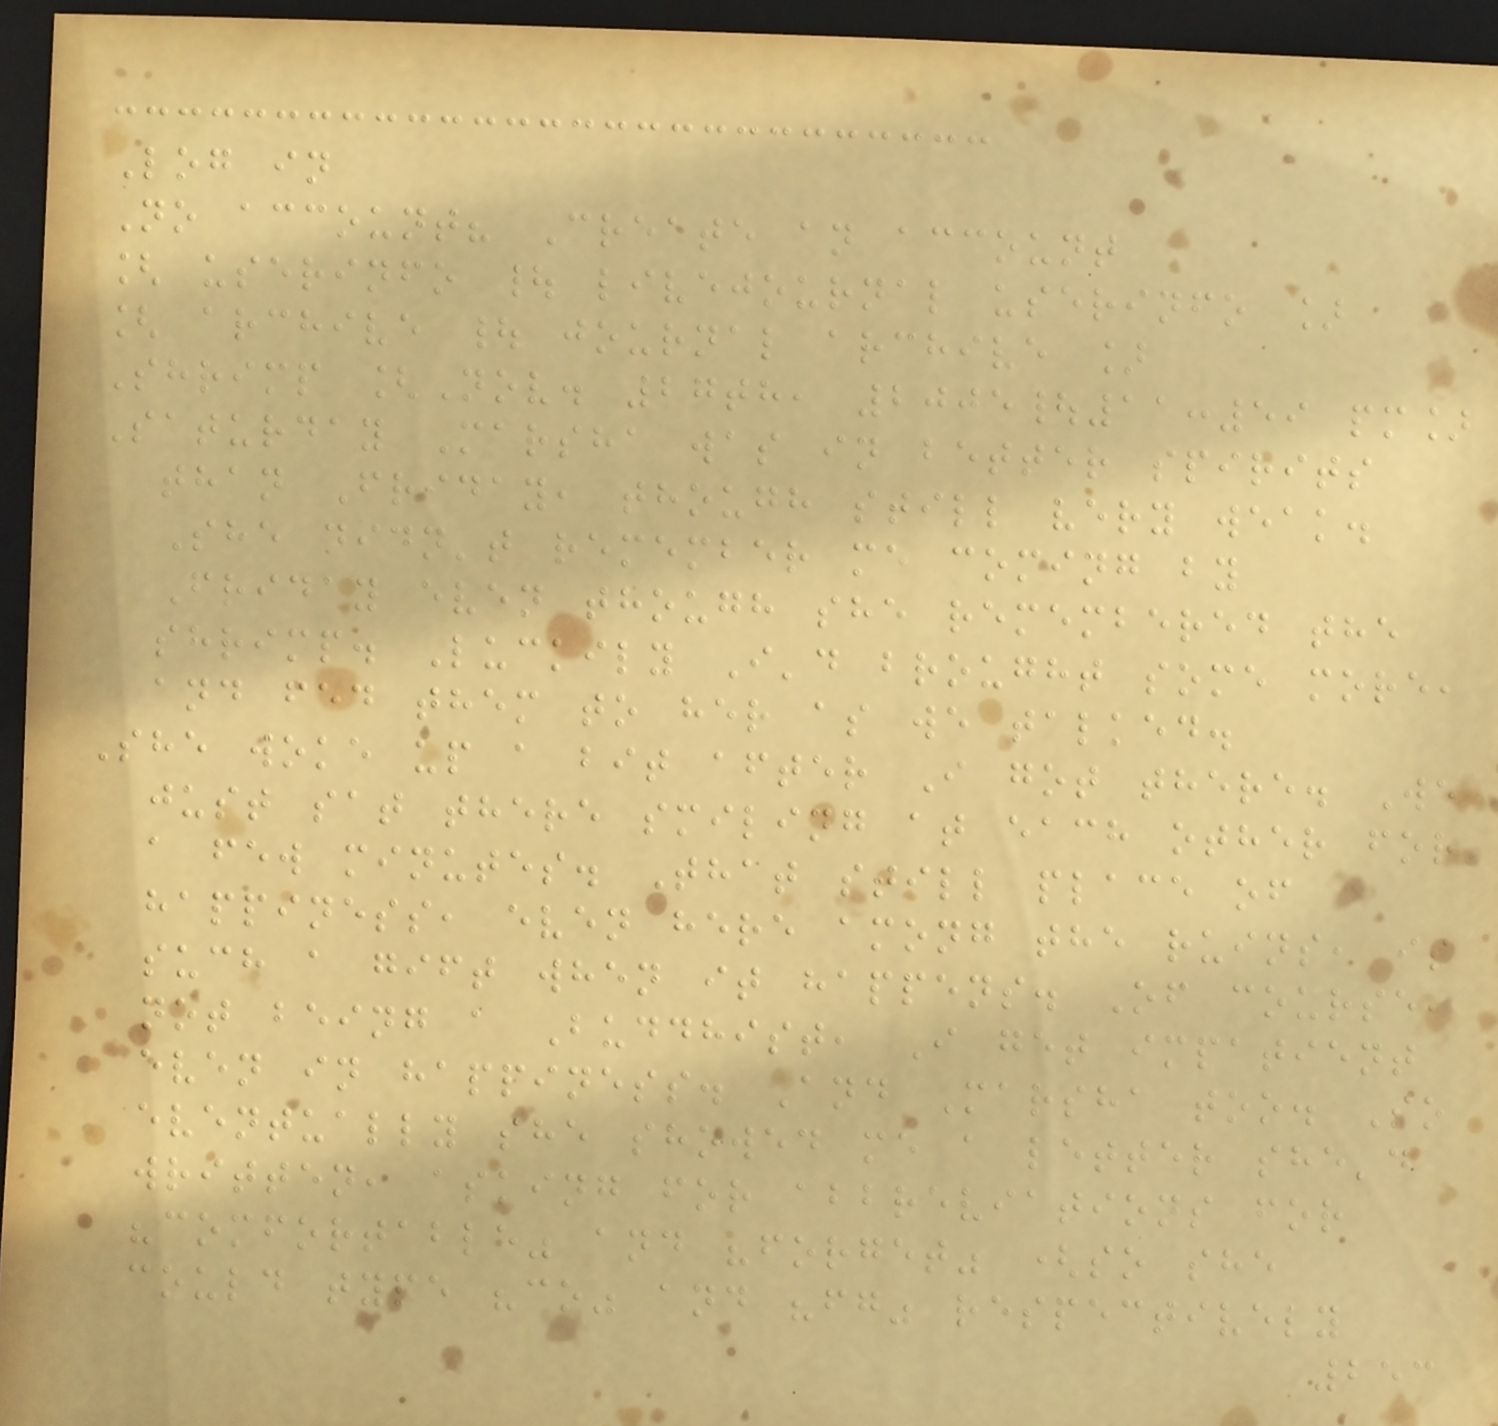Log in
No account? Create an account
[ userinfo | livejournal userinfo ]
[ archive | journal archive ]
Shrimp [Nov. 27th, 2005|11:59 pm]
Saturday Marsha was in better spirits
than Friday, though still very weak.
She didn't remember me coming by
Friday even though she remembered the
shrimp. Luckily I'd brought some more,
and fed them to her as we talked.
She woke up a bit after I got there. We
just sat there smiling at each other for
a few minutes. That still place of
happiness, even here among the ruins, is
such a gift when it happens. Of course,
not being a Buddhist, I get impatient
even in happiness. And Marsha too. So
eventually she showed me a letter she'd
written, asking for abbreviations for
"comfortable" and "forget" (so she
could type "co" and "fg" respectively
253
